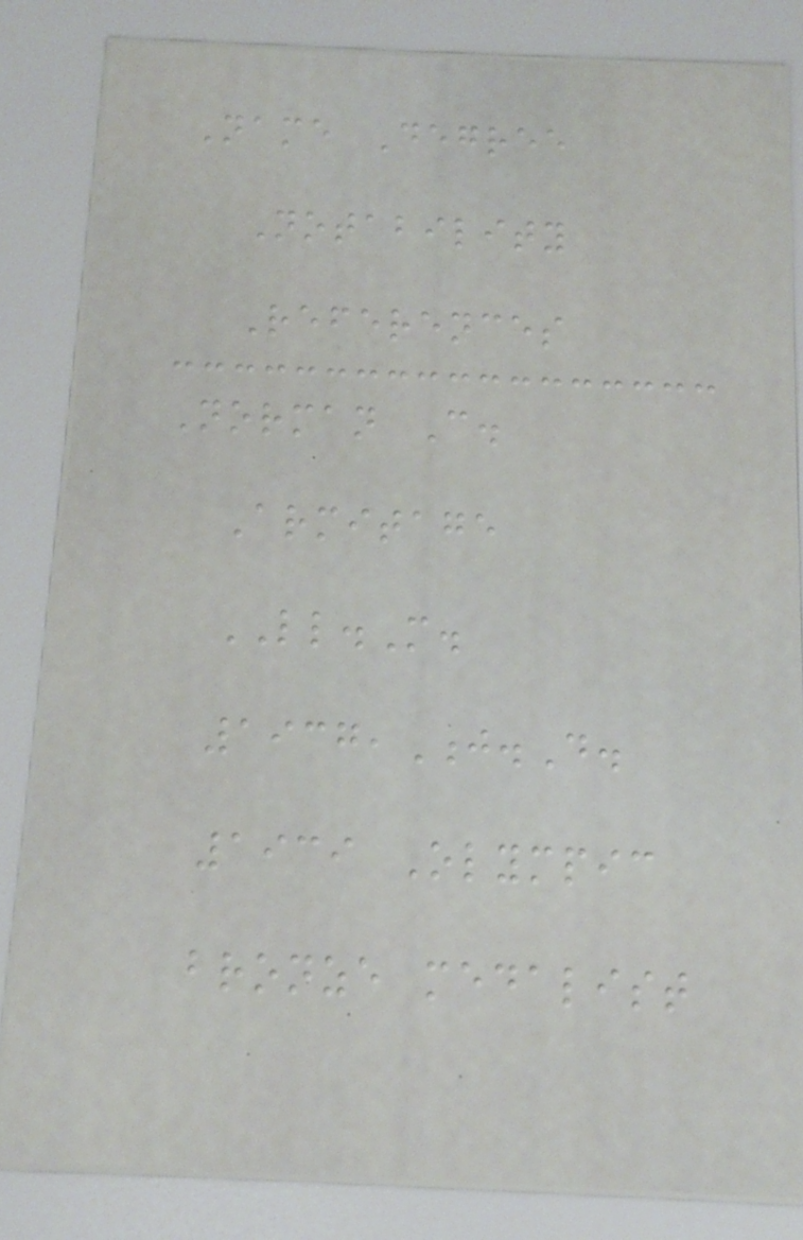Name Degree
Notability
References
Norman C.
Armitage
LL.M.
1937,J.D.
1939 Olympic
bronze medalist
